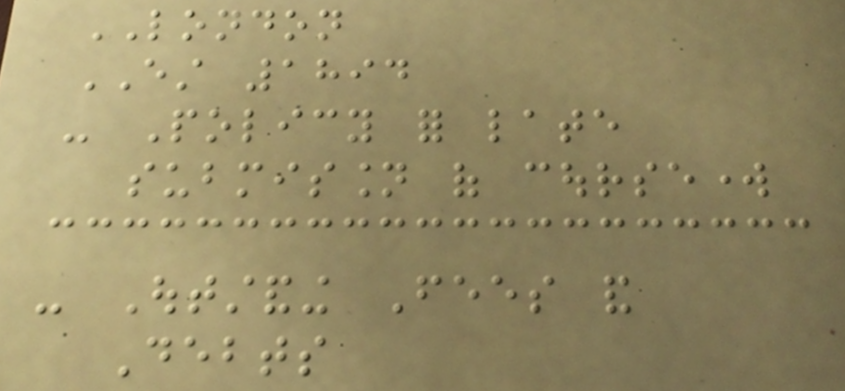LONDON
EST 1894
- Policy for late
submission of coursework
- Outstanding Fees and
Debts
